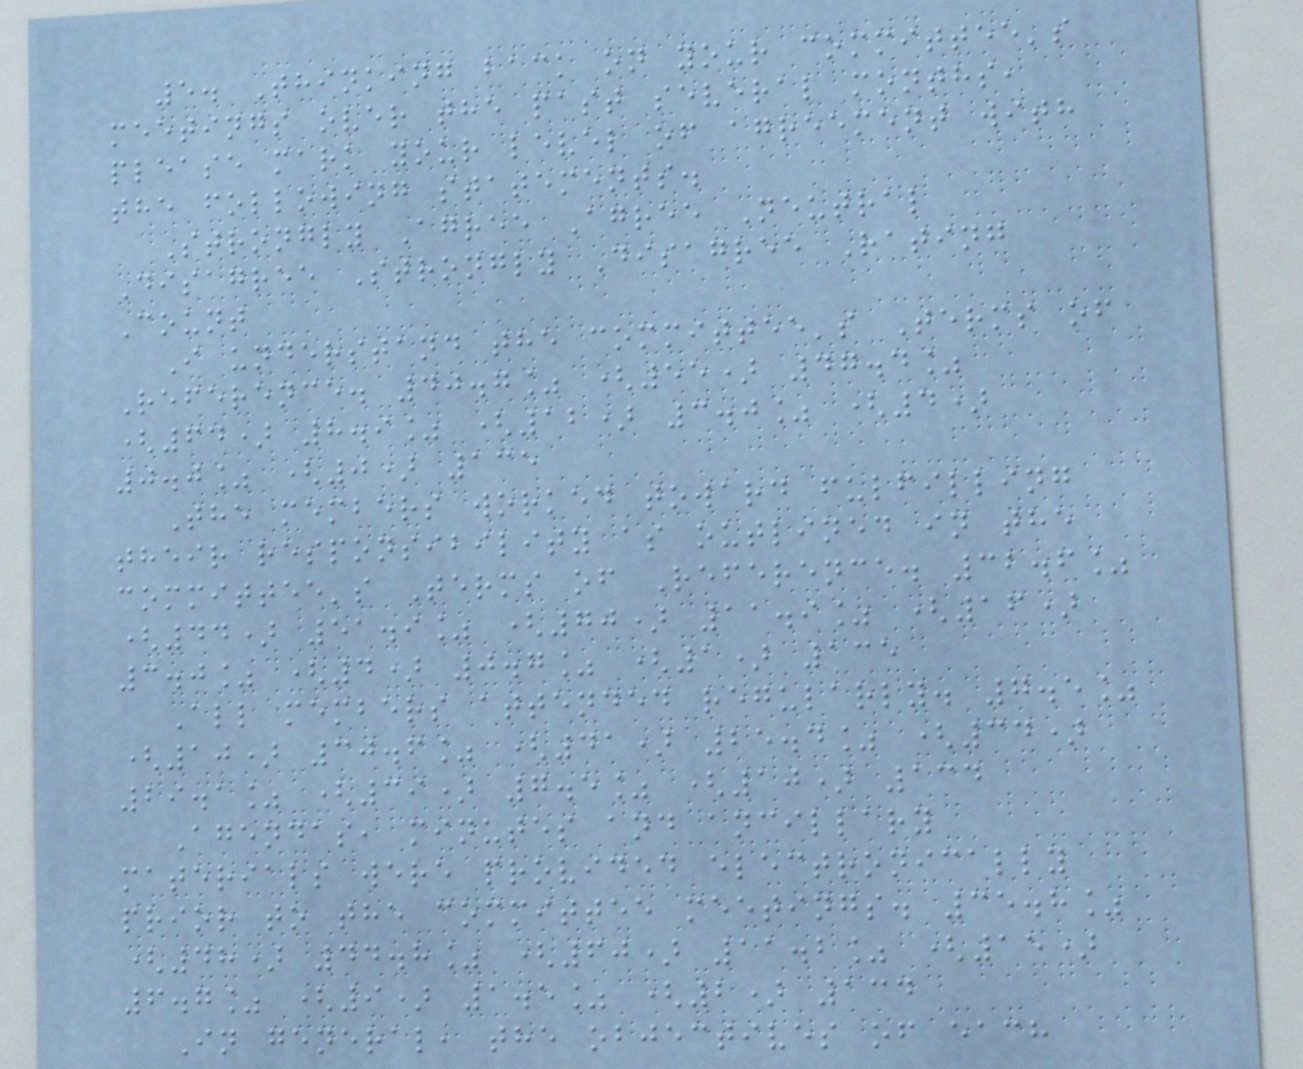5. Thinking back on your committee's
meetings over the past several months,
please mark your level of agreement with
the following statements.
Strongly Agree Agree Neutral
Disagree Strongly Disagree Rating
Count
I understand the committee's Terms of
Reference. 40.7% (55) 47.4%
(64) 8.9% (12) 3.0% (4)
0.0% (0) 135
The members worked toward fulfilling
their responsibility as outlined in the
committee's Terms of Reference. 32.6%
(44) 51.9% (70) 11.9% (16)
3.0% (4) 0.7% (1) 135
All members attended regularly. 7.5%
(10) 30.6% (41) 25.4% (34)
29.1% (39) 7.5% (10) 134
Agendas, minutes and ancillary
materials were provided electronically
prior to the committee meetings. 35.8%
(48) 44.8% (60) 11.2% (15)
6.7% (9) 1.5% (2) 134
In general, the objectives of each
